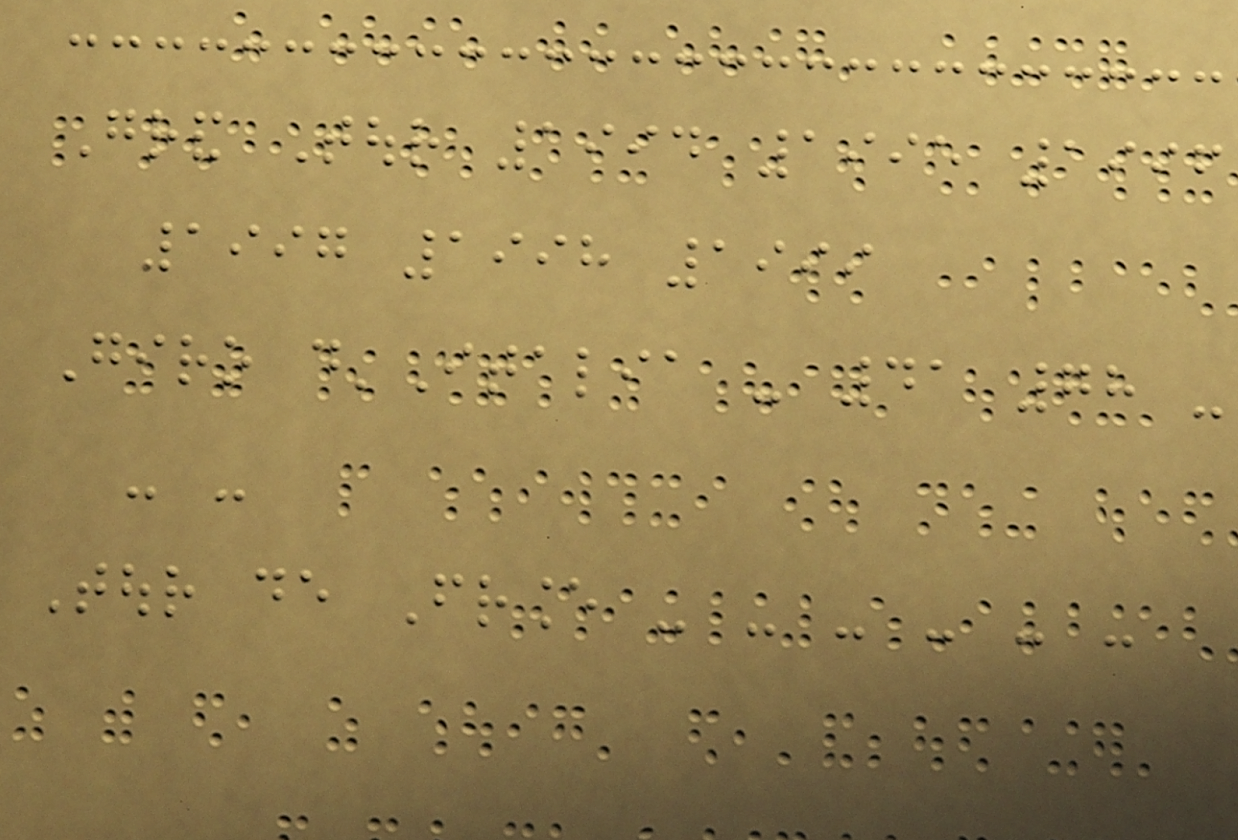Grand Tour 1994 1995 1996
1997 1998 1999
Giro d'Italia - 41 78 -
- -
Tour de France - - - - - -
